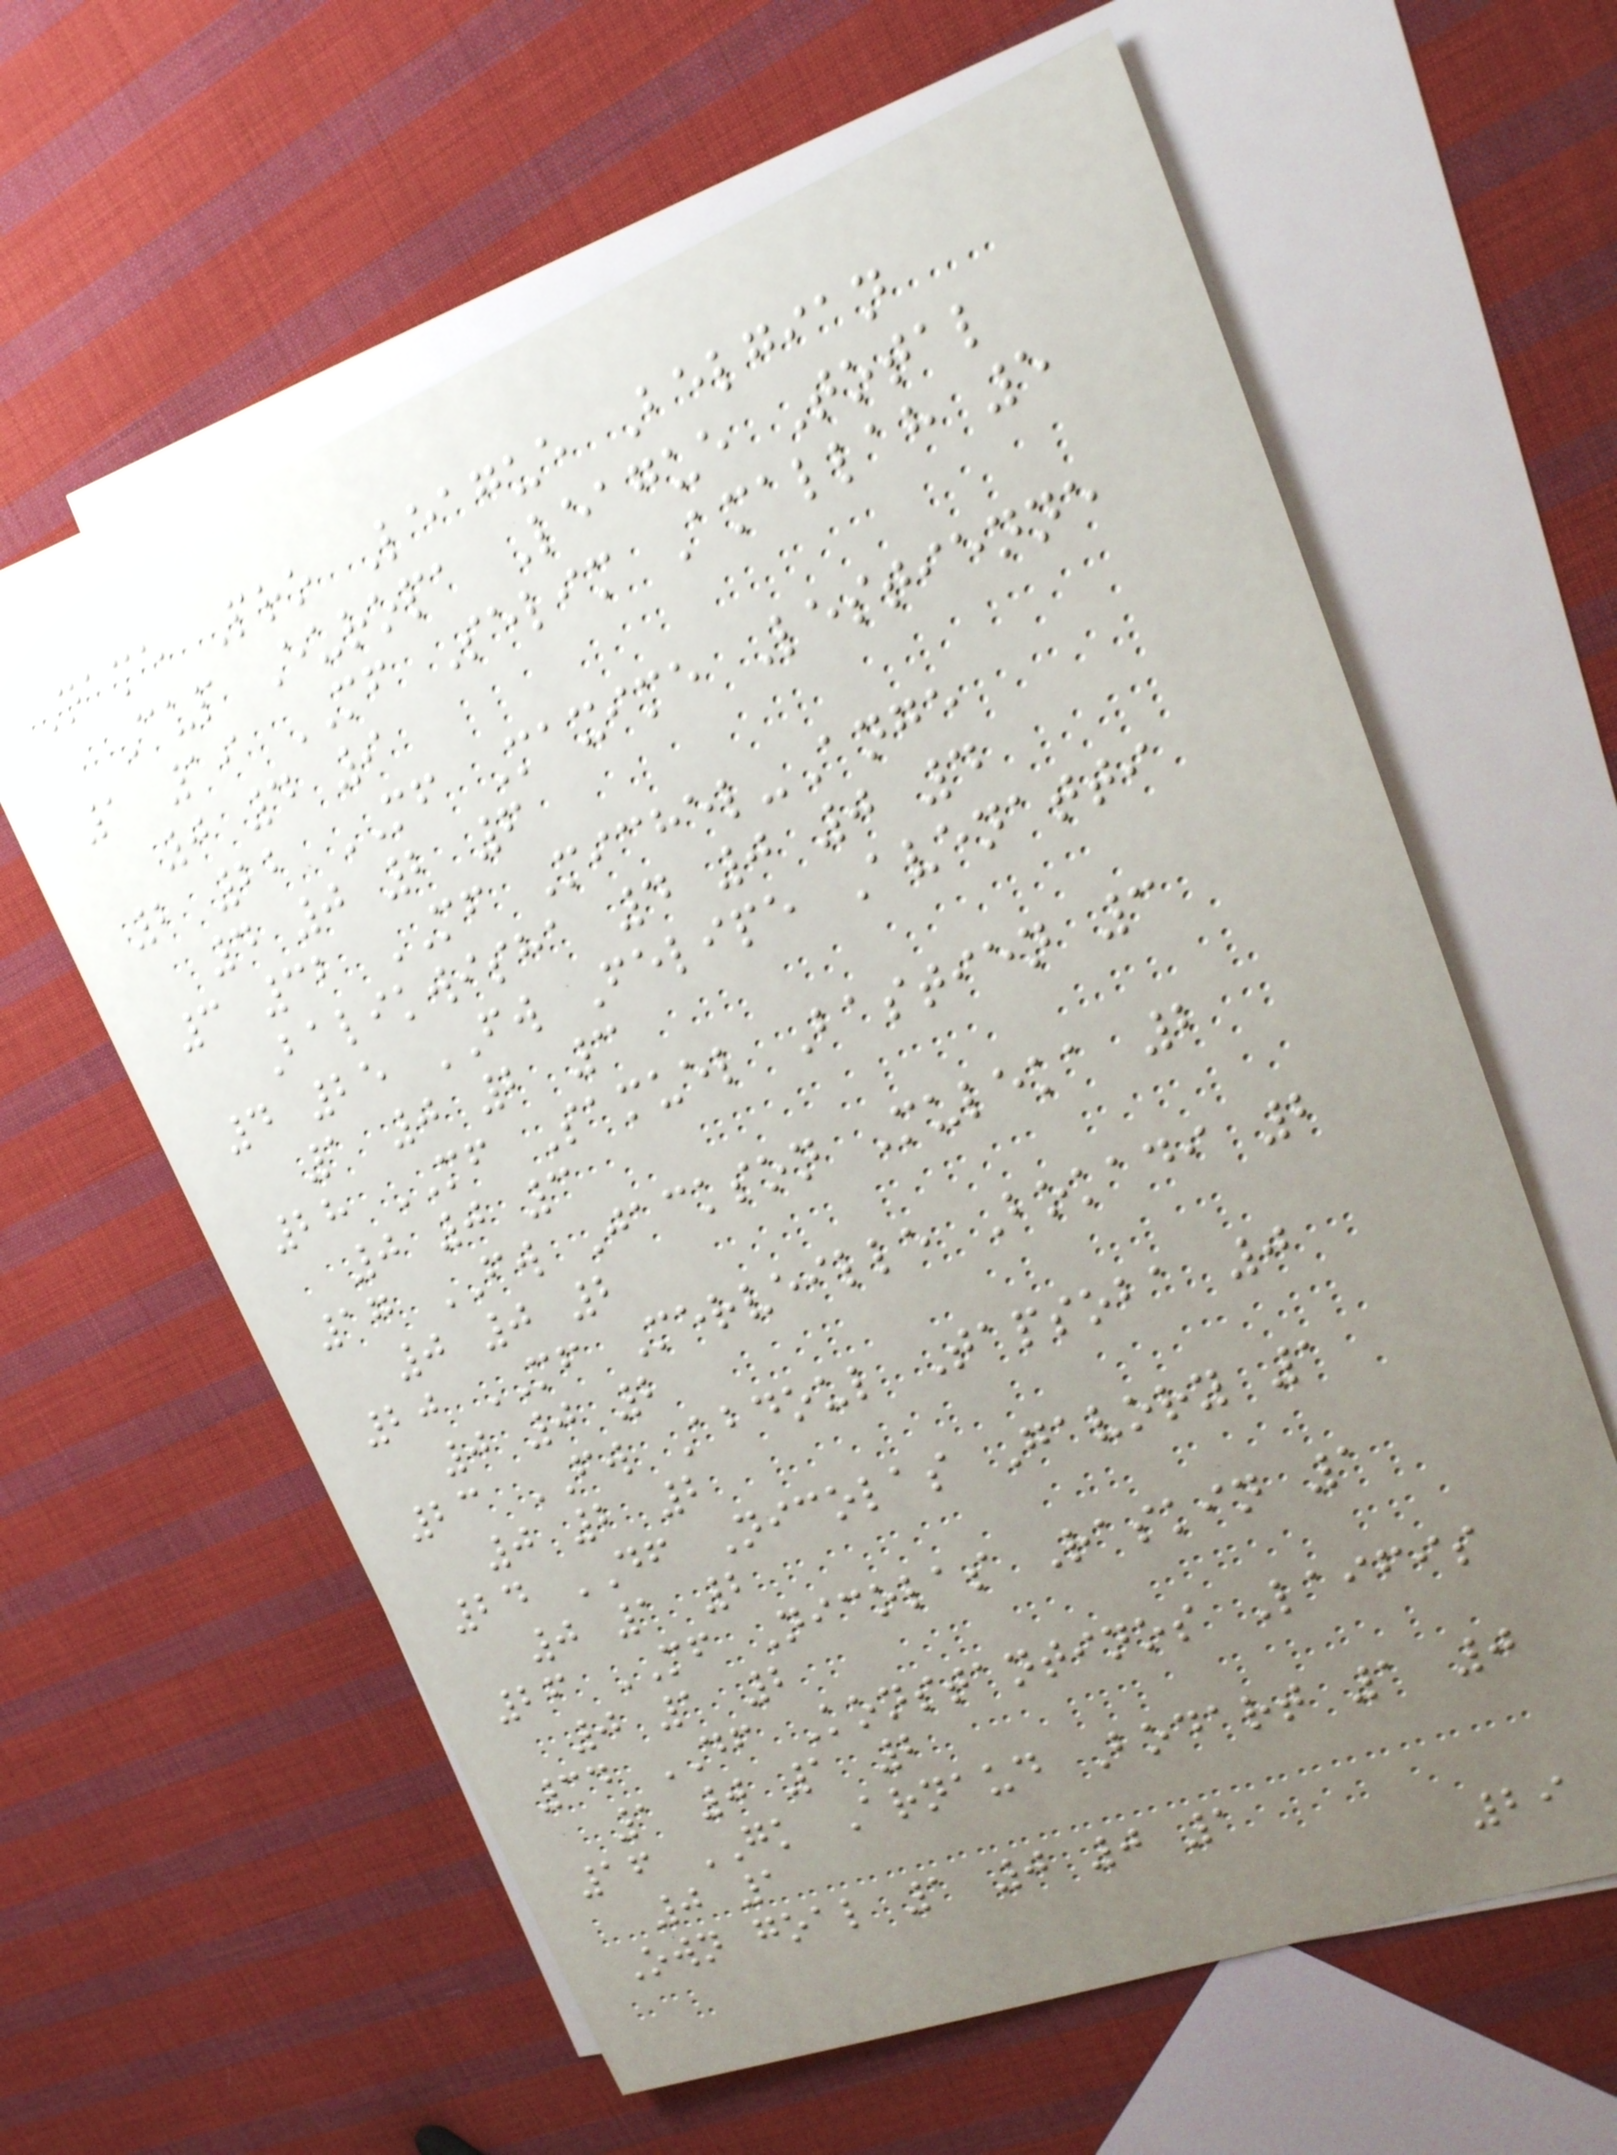Name Pro League Belgian
Cup Europa League Total
1 19 MF Selim Amallah 5
0 4 9
2 22 MF Maxime Lestienne
4 0 2 6
3 32 MF Michel-Ange
Balikwisha 4 0 0 4
4 25 FW Felipe Avenatti
1 0 2 3
28 MF Samuel Bastien 3
0 0 3
17 FW Jackson Muleka 2
0 0 2
20 MF Merveille Bokadi 2
0 0 2
23 FW Abdoul Tapsoba 0
0 2 2
24 DF Nicolas Gavory 1
0 1 2
26 MF Nicolas Raskin 1
0 1 2
34 DF Konstantinos Laifis
1 0 1 2
16 GK Arnaud Bodart 1 0
0 1
Own goal 1 0 0 1
29
